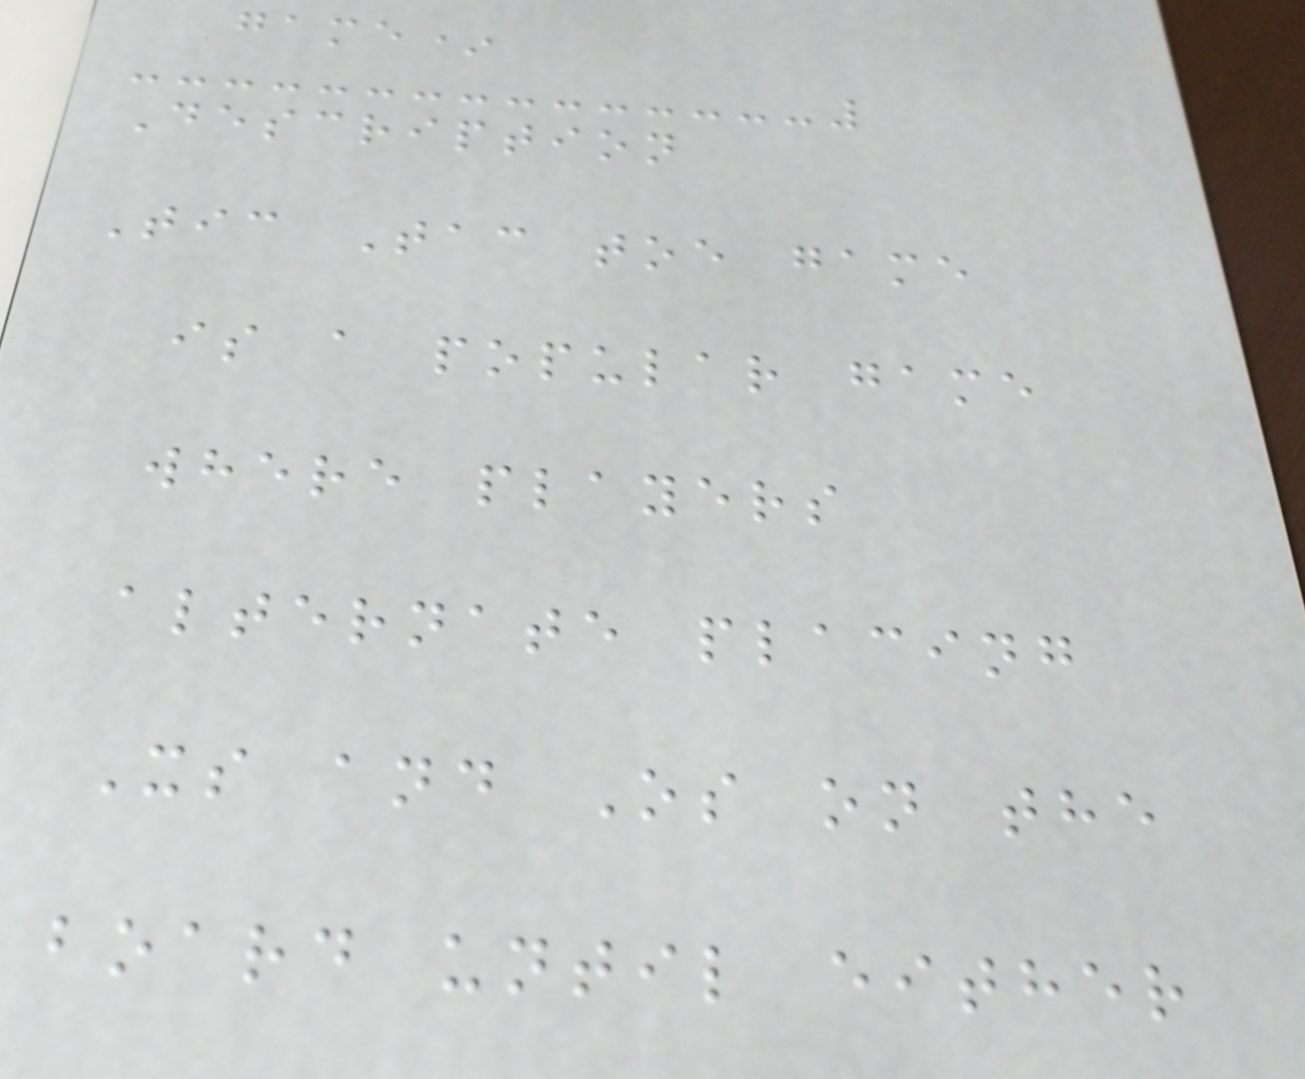game*
Description
Tic Tac toe game
is a popular game
where players
alternate placing
Xs and Os on the
board until either
